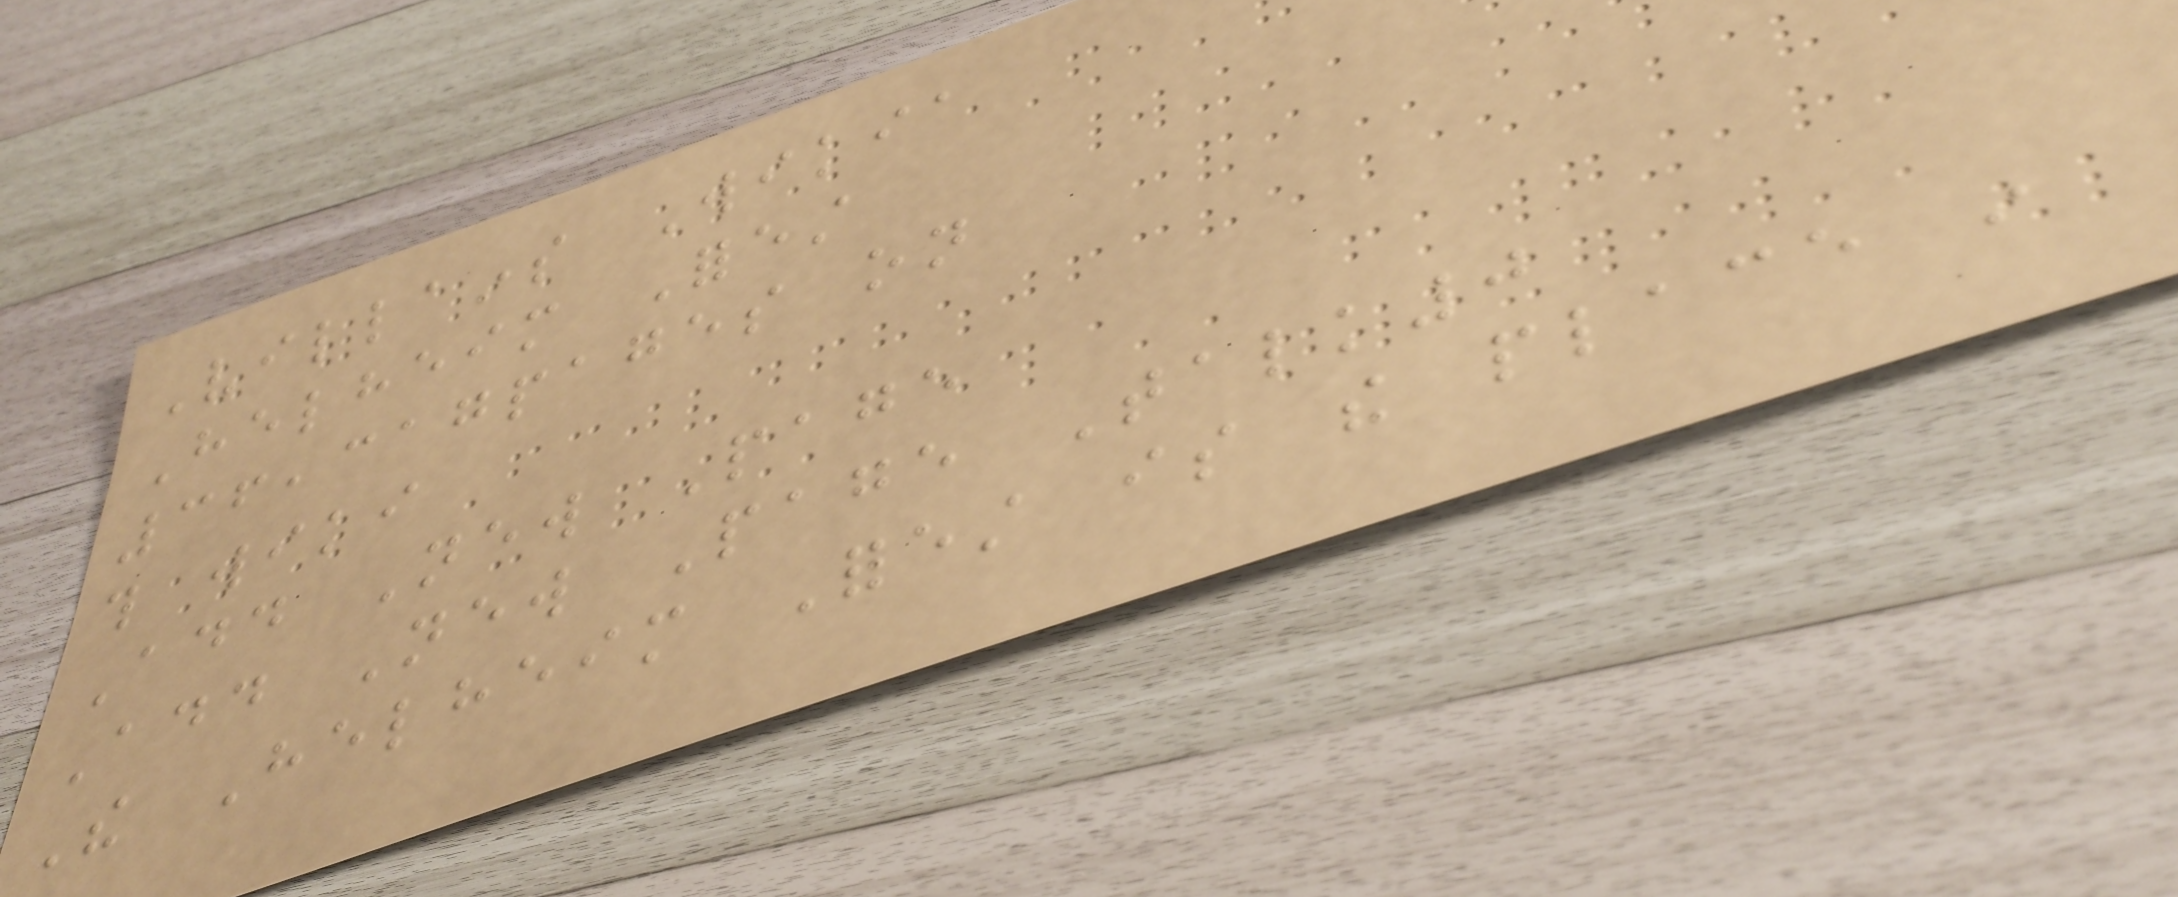Villains Wikia
Helheim Forest
36,317pages on
this wiki
Add New Page
Add New Page Talk0
The Helheim Forest is the place in
